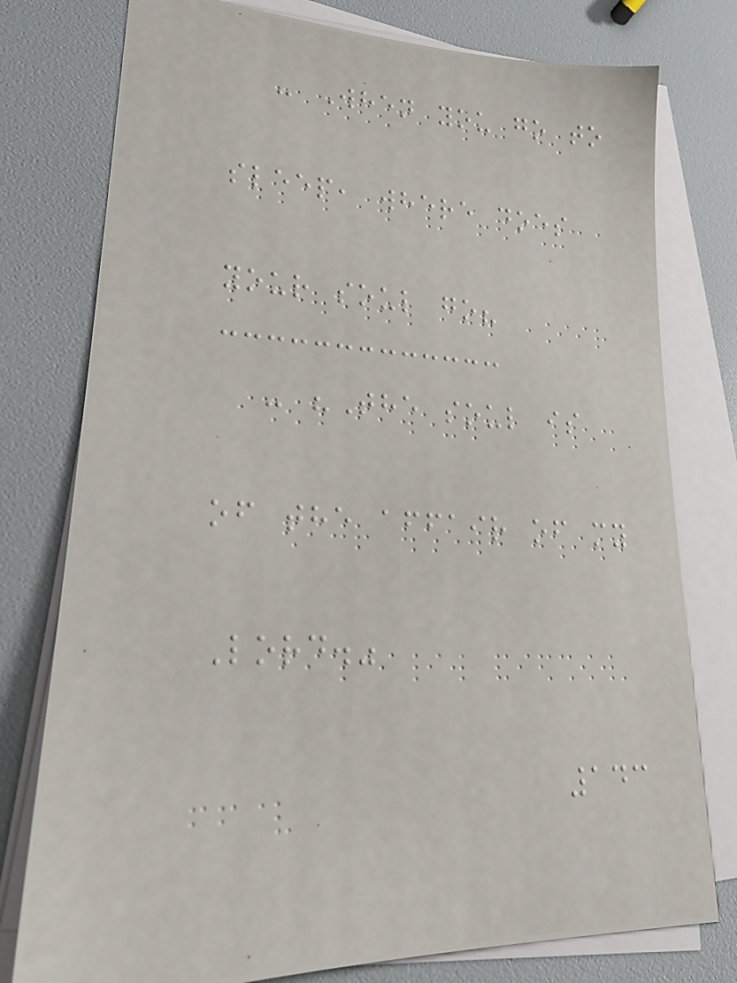- When you go to
sleep, where does
your soul go?
- "The soul is
of the affair of my
Lord."
143
